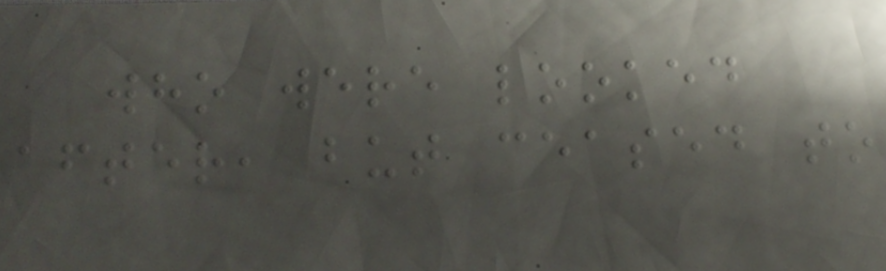who were looked
after, but ceased to
